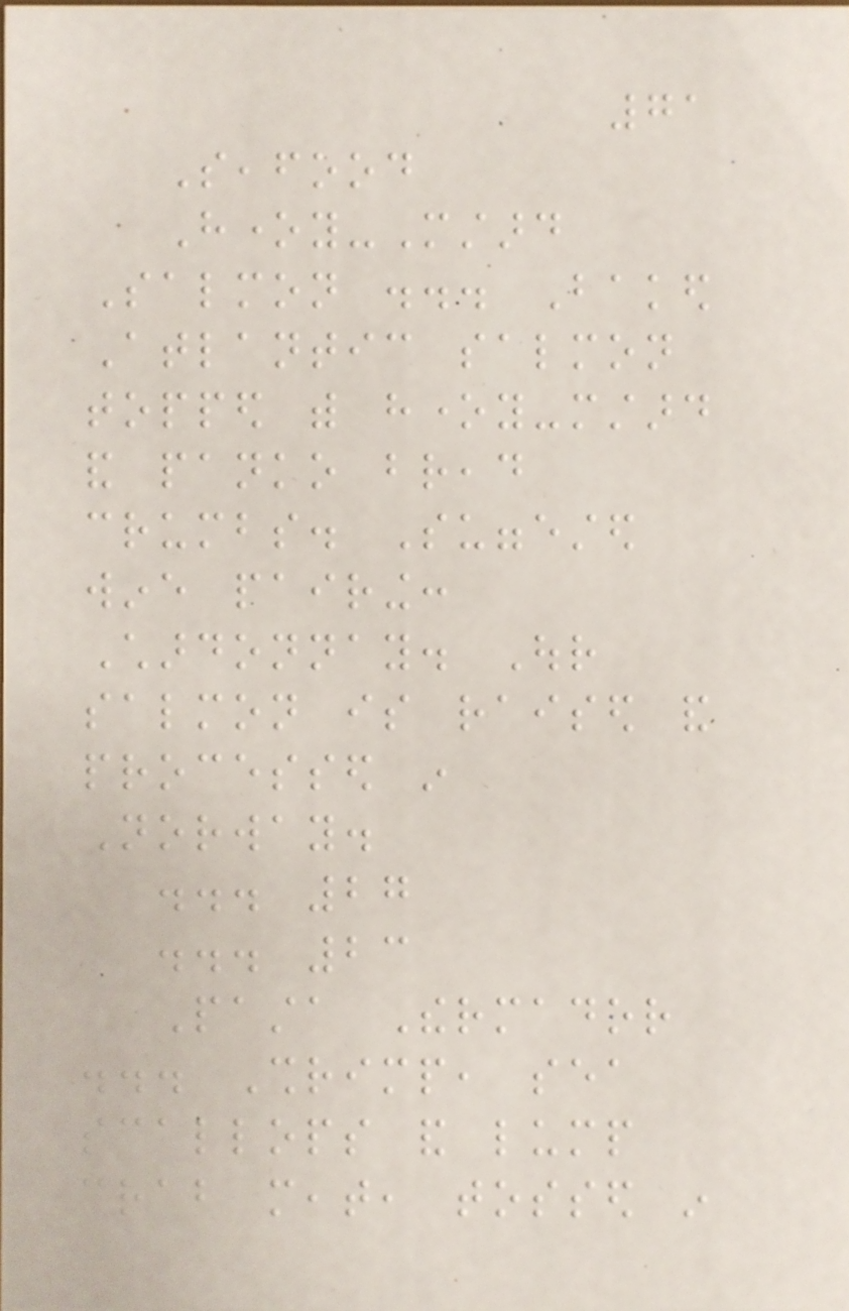71
Seafood
Honey-Mustard
Salmon ... Baked
Atlantic salmon
topped with honey-mustard
and panko bread
crumbs. Suggested
wine pairing:
Chardonnay. Our
salmon is raised and
processed in
Norway.
... 27
... 23
Pasta Thermador
... Shrimp, sea
scallops and lump
crab meat, tossed in
